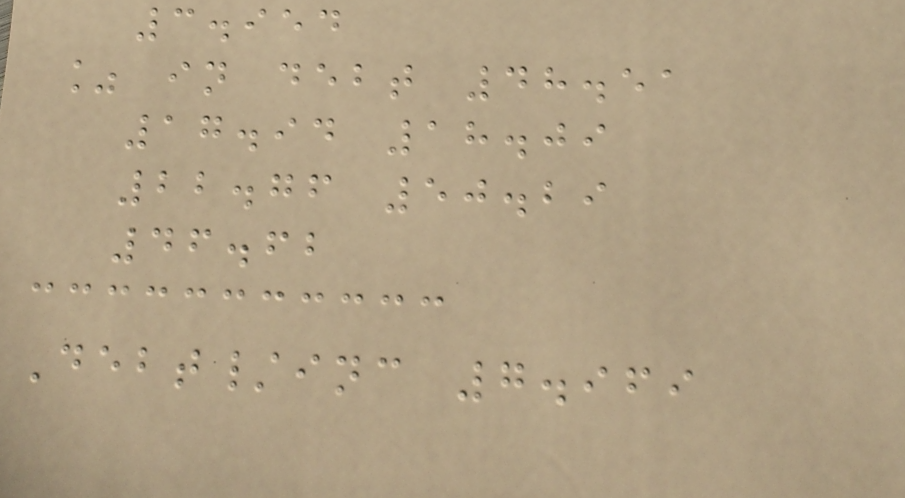3.954
% in debt 48.51
17.94 18.09
22.76 50.29
46.62
Debt/inc 7.969
